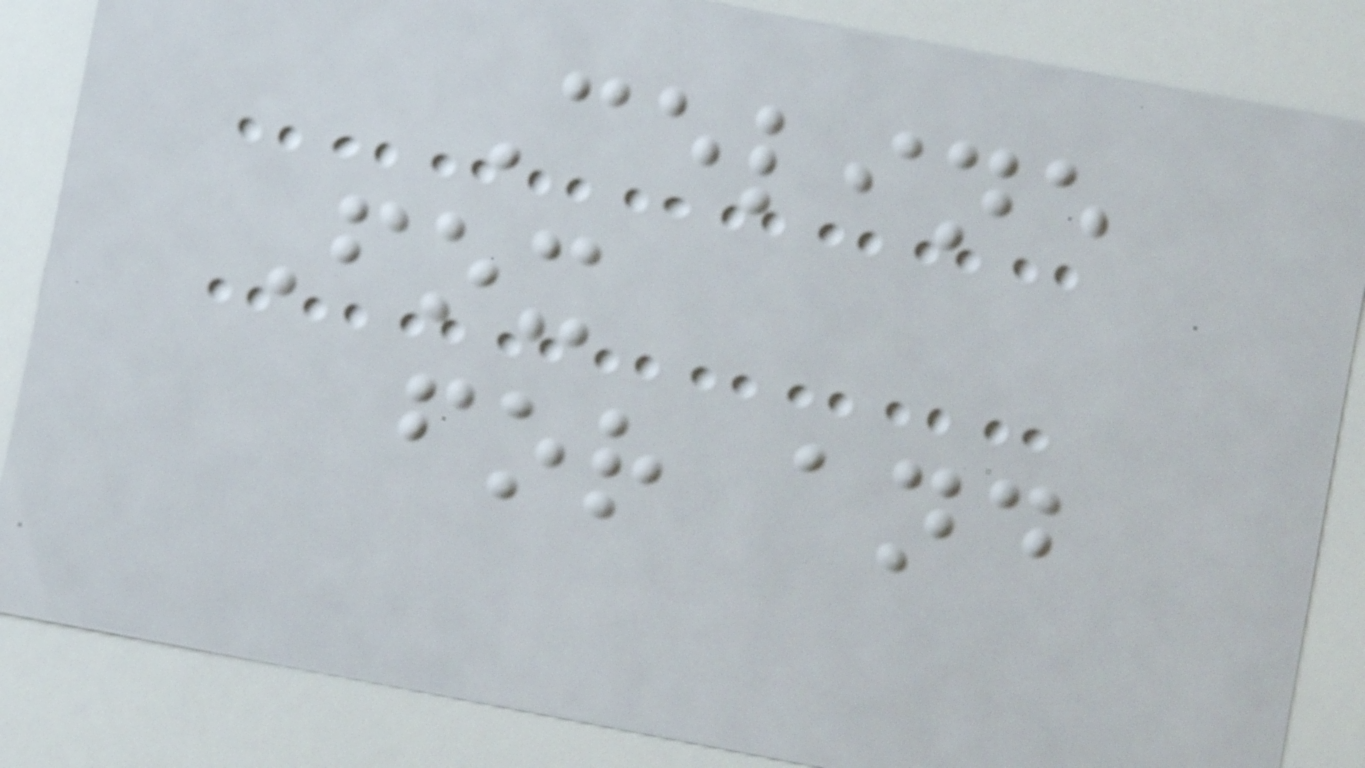Celine
Fox
for and
